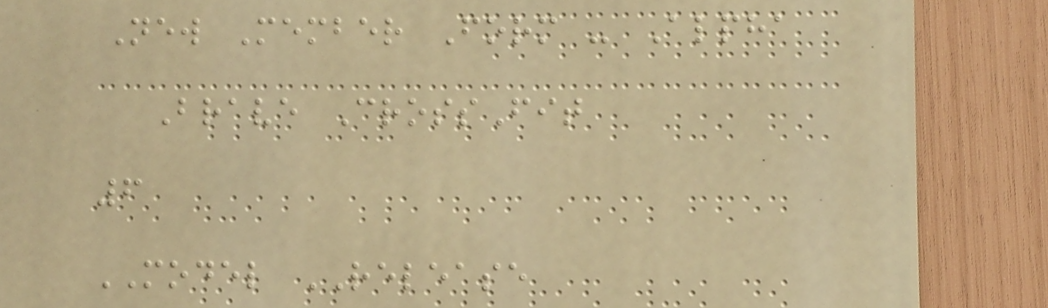New Member Form - Alpha
Brave CrossFit
6
MODEL RELEASE
